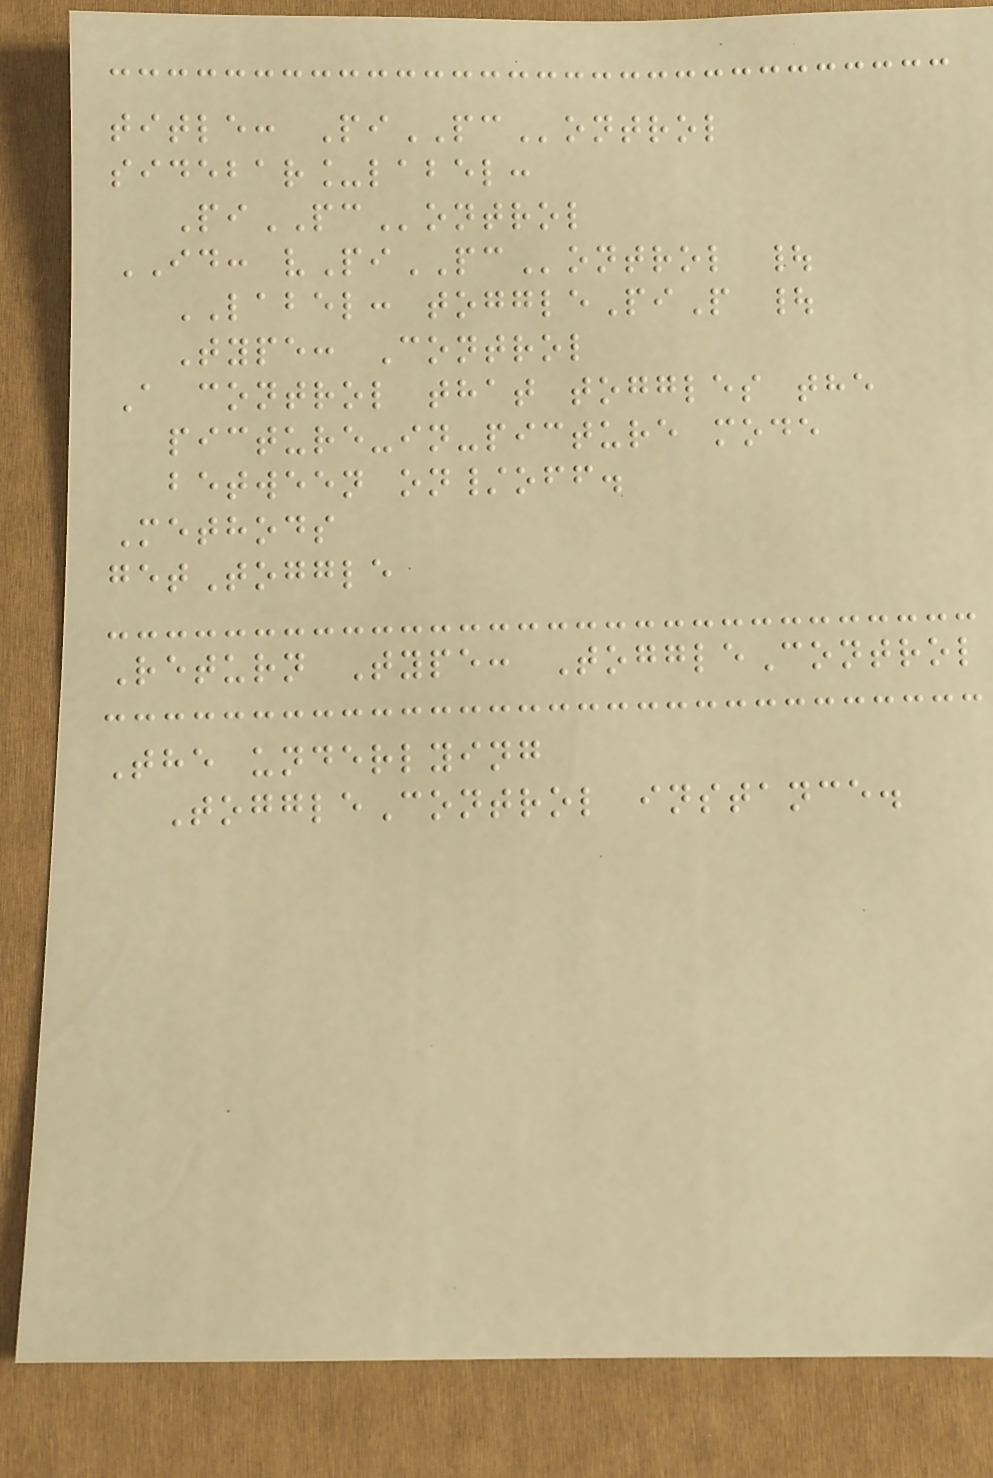title: PiPControl
sidebar_label:
PiPControl
ID: vPiPControl |
LABEL: togglePiP |
Type: Control
A control that toggles the
picture-in-picture mode
between on/off.
Methods
getToggle
Return Type: ToggleControl
The underlying
ToggleControl instance.
